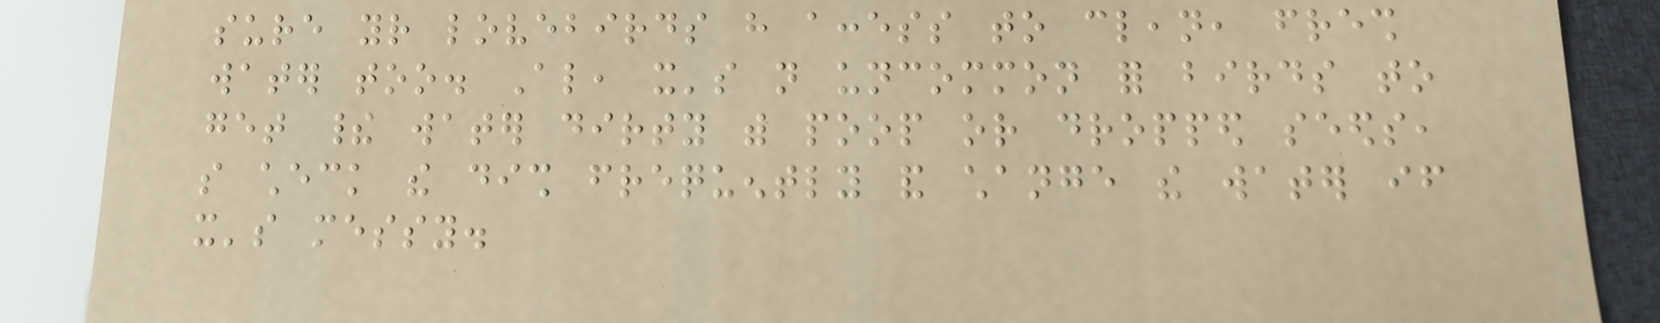sure your lovebirds have access to clean, fresh
water too. Also, it's not uncommon for birds to
get their water dirty with poop or dropped seeds,
so check the dish frequently and change the water if
it's messy.
